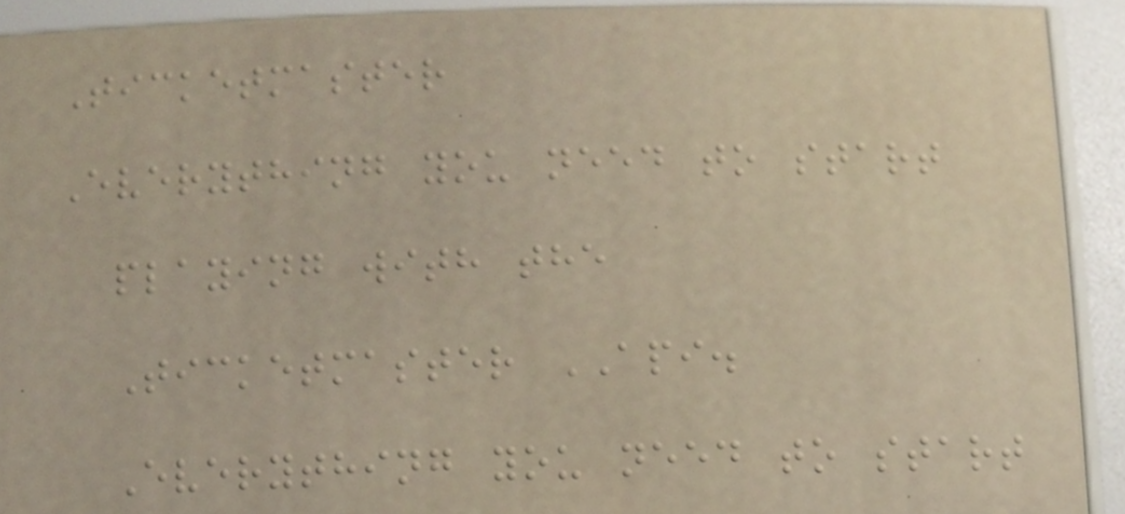Ticketmaster
Everything you need to start
playing with the
Ticketmaster API.
Everything you need to start
